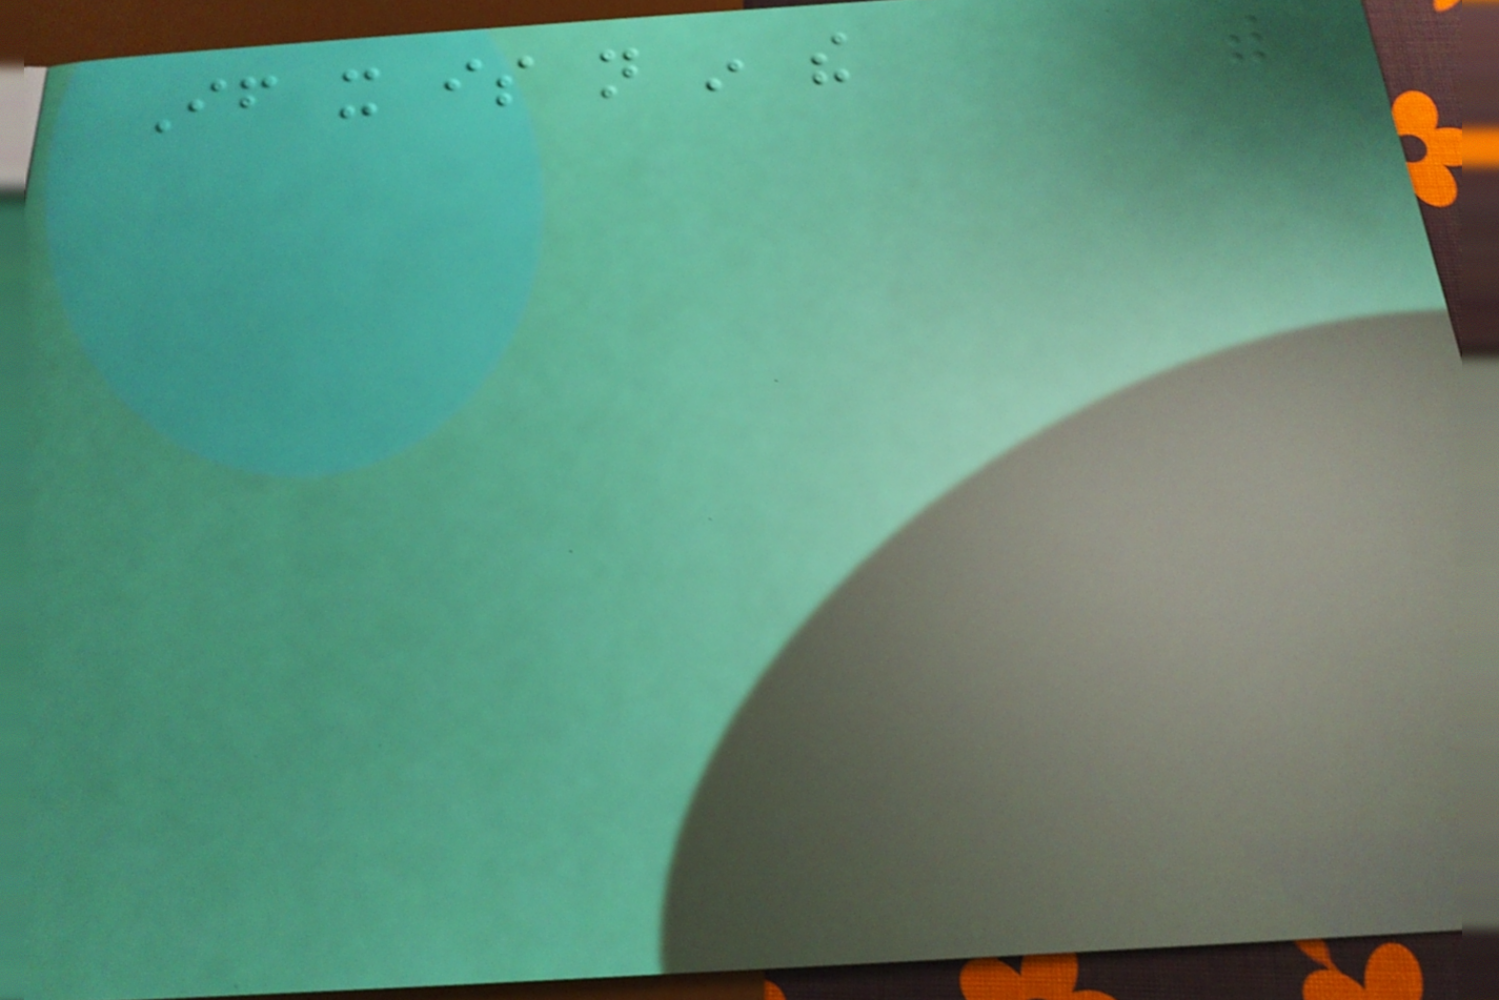If it is not in the
